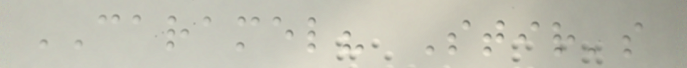CARAMEL? Stir's
